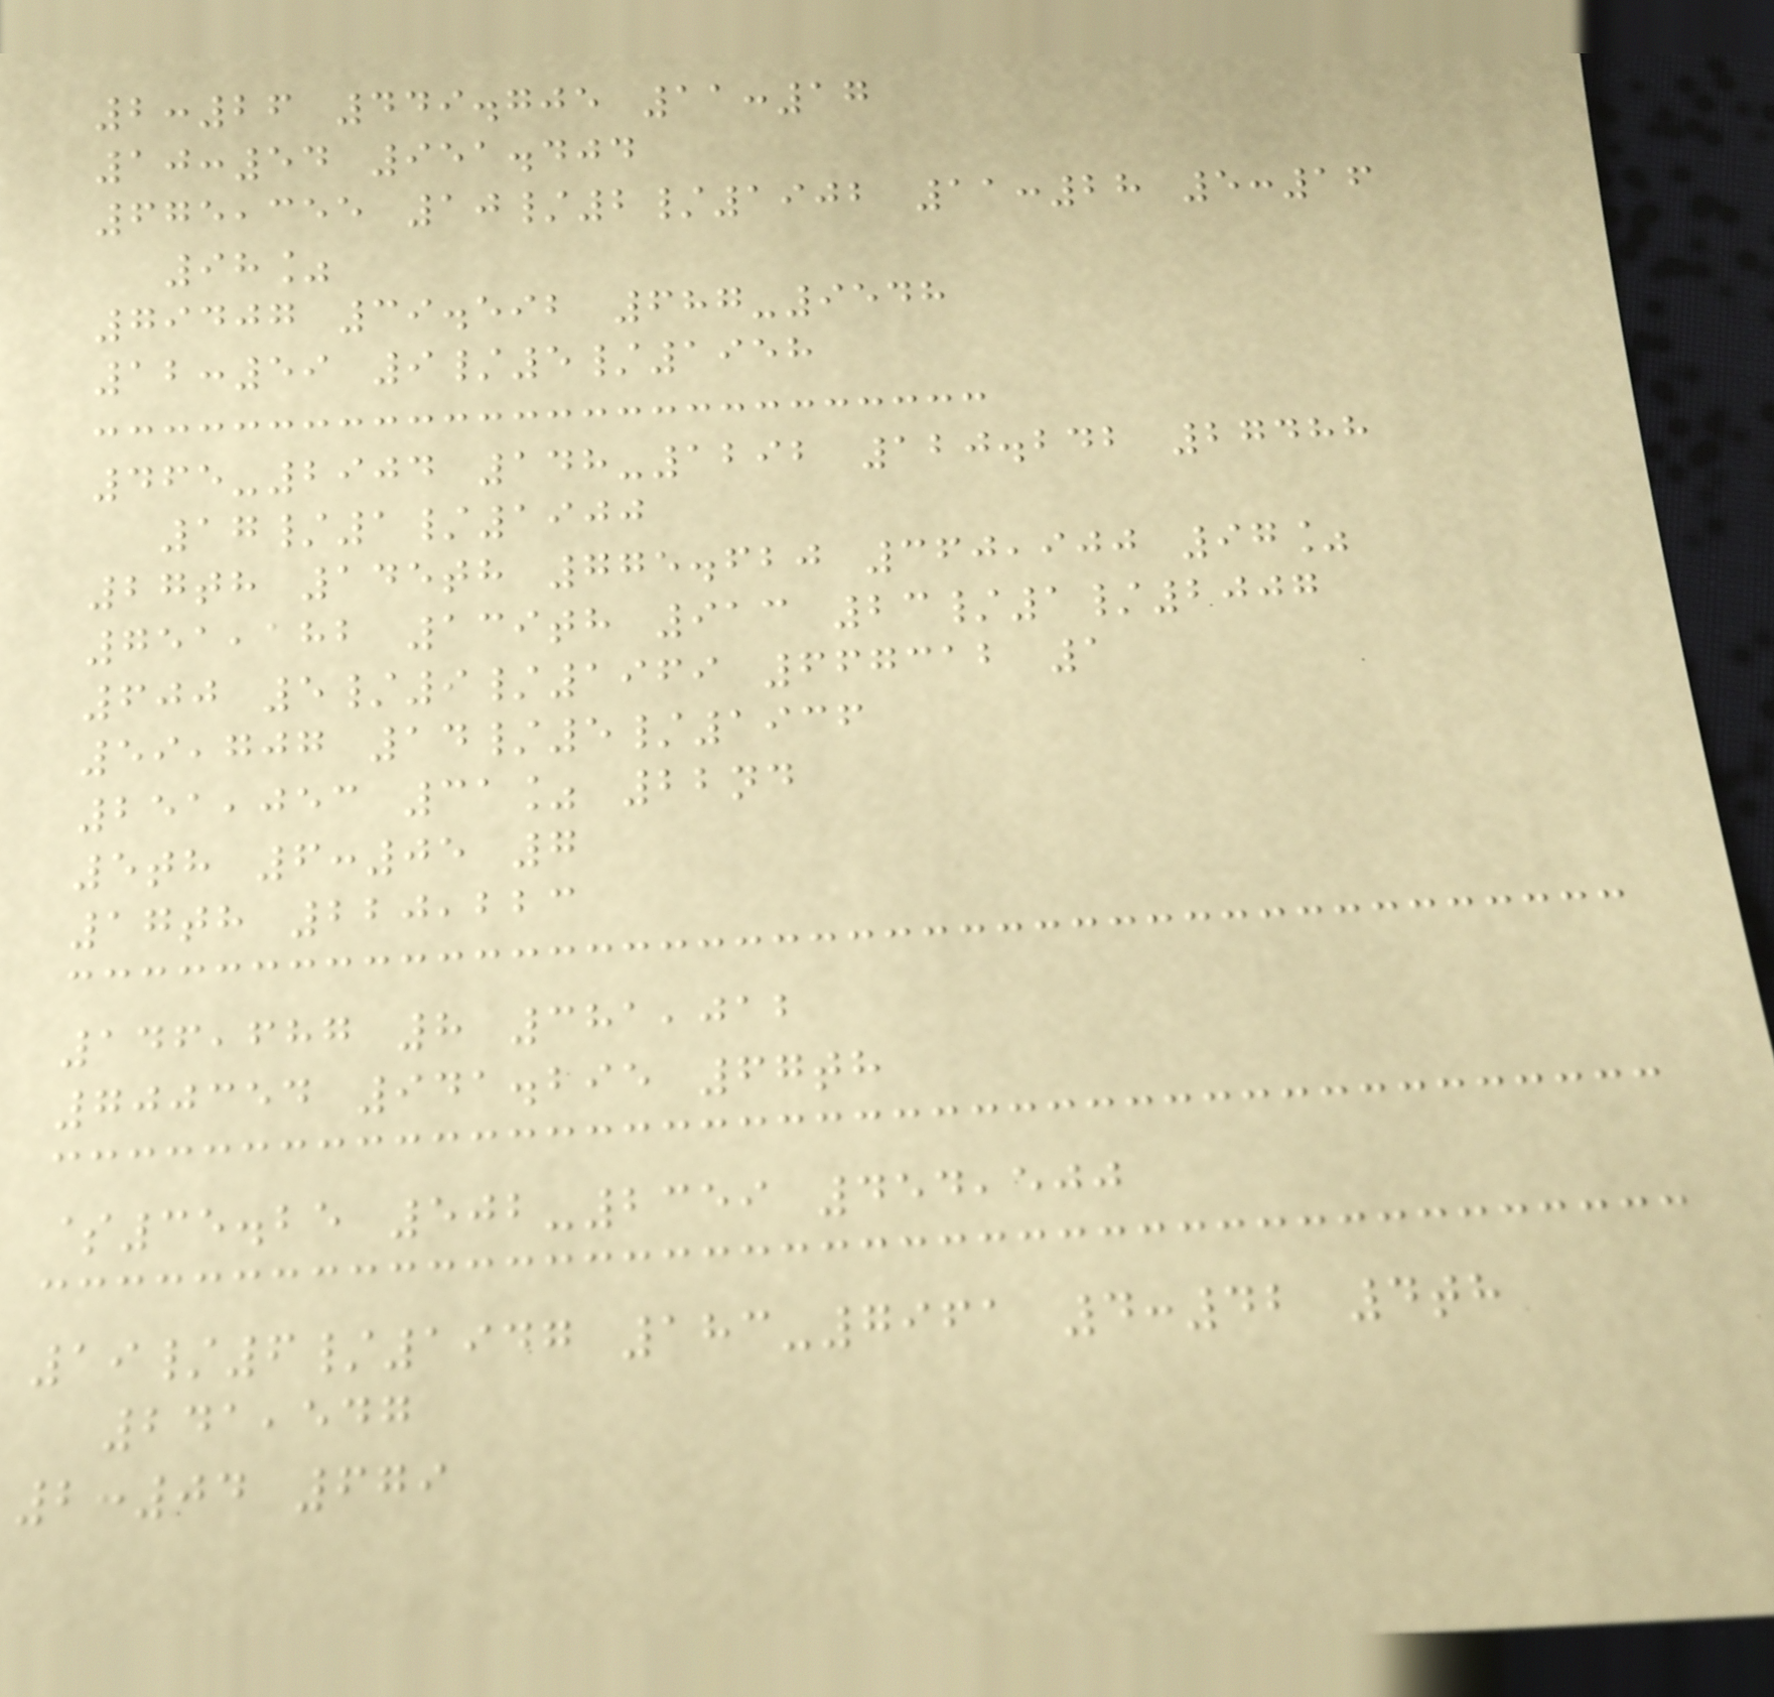2:26 449.705 11:17
10:54 951.404
675,355 10/2/1902 11:28 5:16
98%
79407 39.592 687-9548
12:59 9/5/1958
465-2904 148-1292 120.242 27488
17/1/1900
27th 145th 775.620 360,900 97%
751,182 139th 913 23/1/2007
600 5/9/1969 667312 1
59,707 14/5/1936
251,053 31% 22nd
5th 6:05 7
17th 220,223
146,687 8 381,012
700354 941.295 67th
$35.25 502-2359 454,500
19/6/1947 183-7961 4:42 4th
241,547
2:04 679
